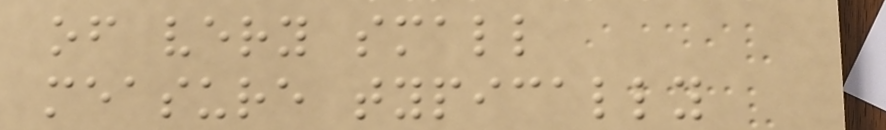of very small
measure typically
